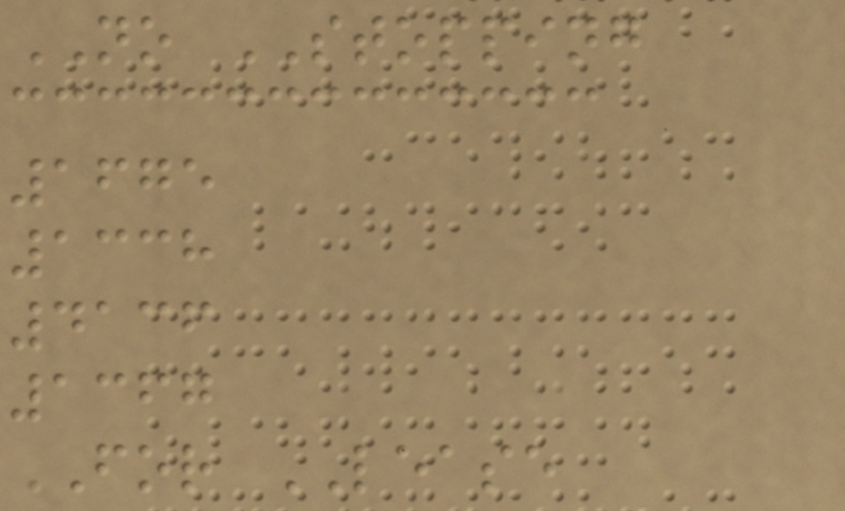NO STOPPING
1675
1338
4136
1367
FOR LEASE
